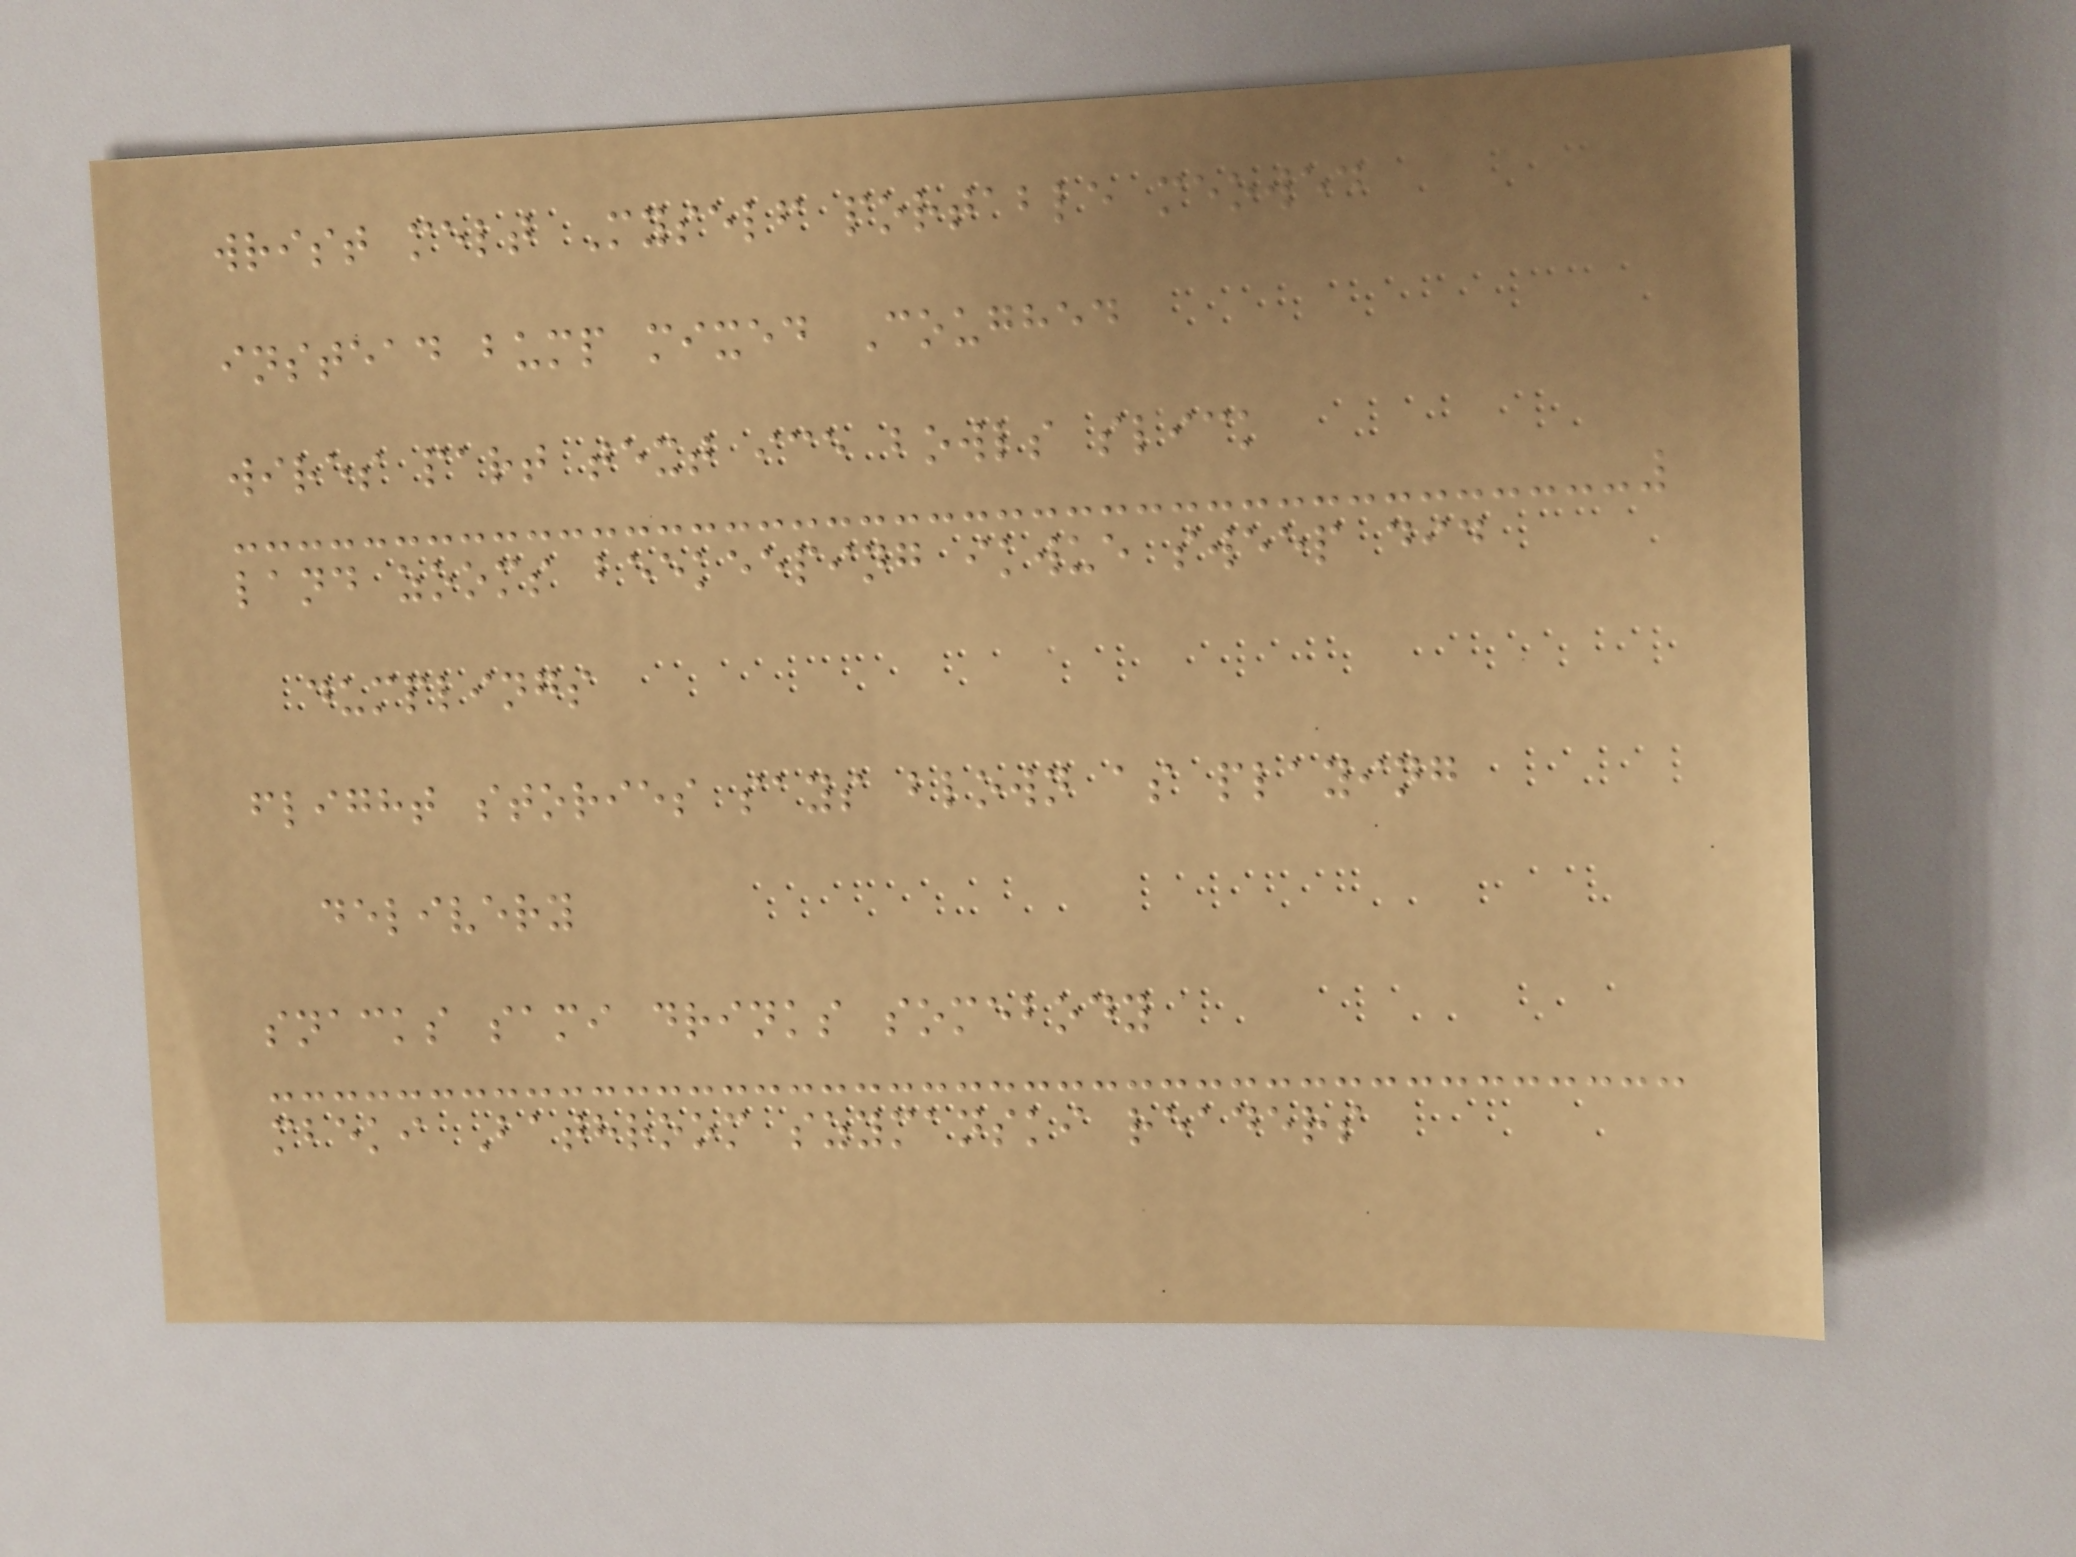wrist melt Myself portable meowed
instead bump mixed Coughed
wires part text ice bowls slick
land zooms beekeeping ikwue sweep did
dumplings
flight stories says blown as playing
delivery
snacks sami drinks somebody
mbeki Bathroom szymanski readers
